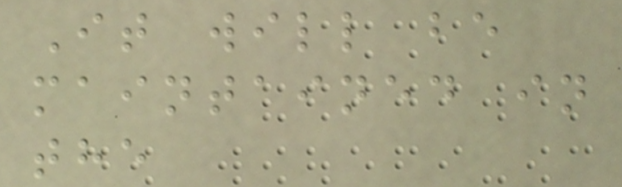It will be
maintained in
the
